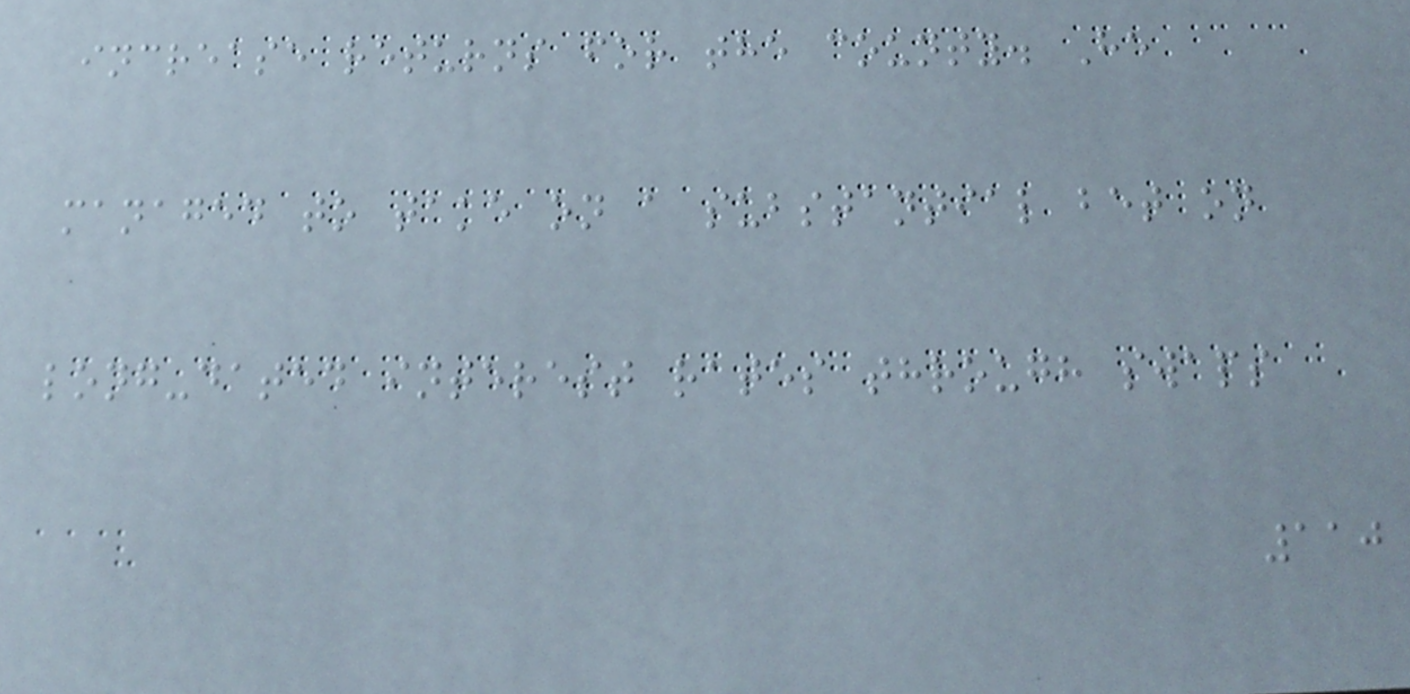increase returns for the county. He
managed to take on a substantial bet on
long-dated interest rates through swaps
110
